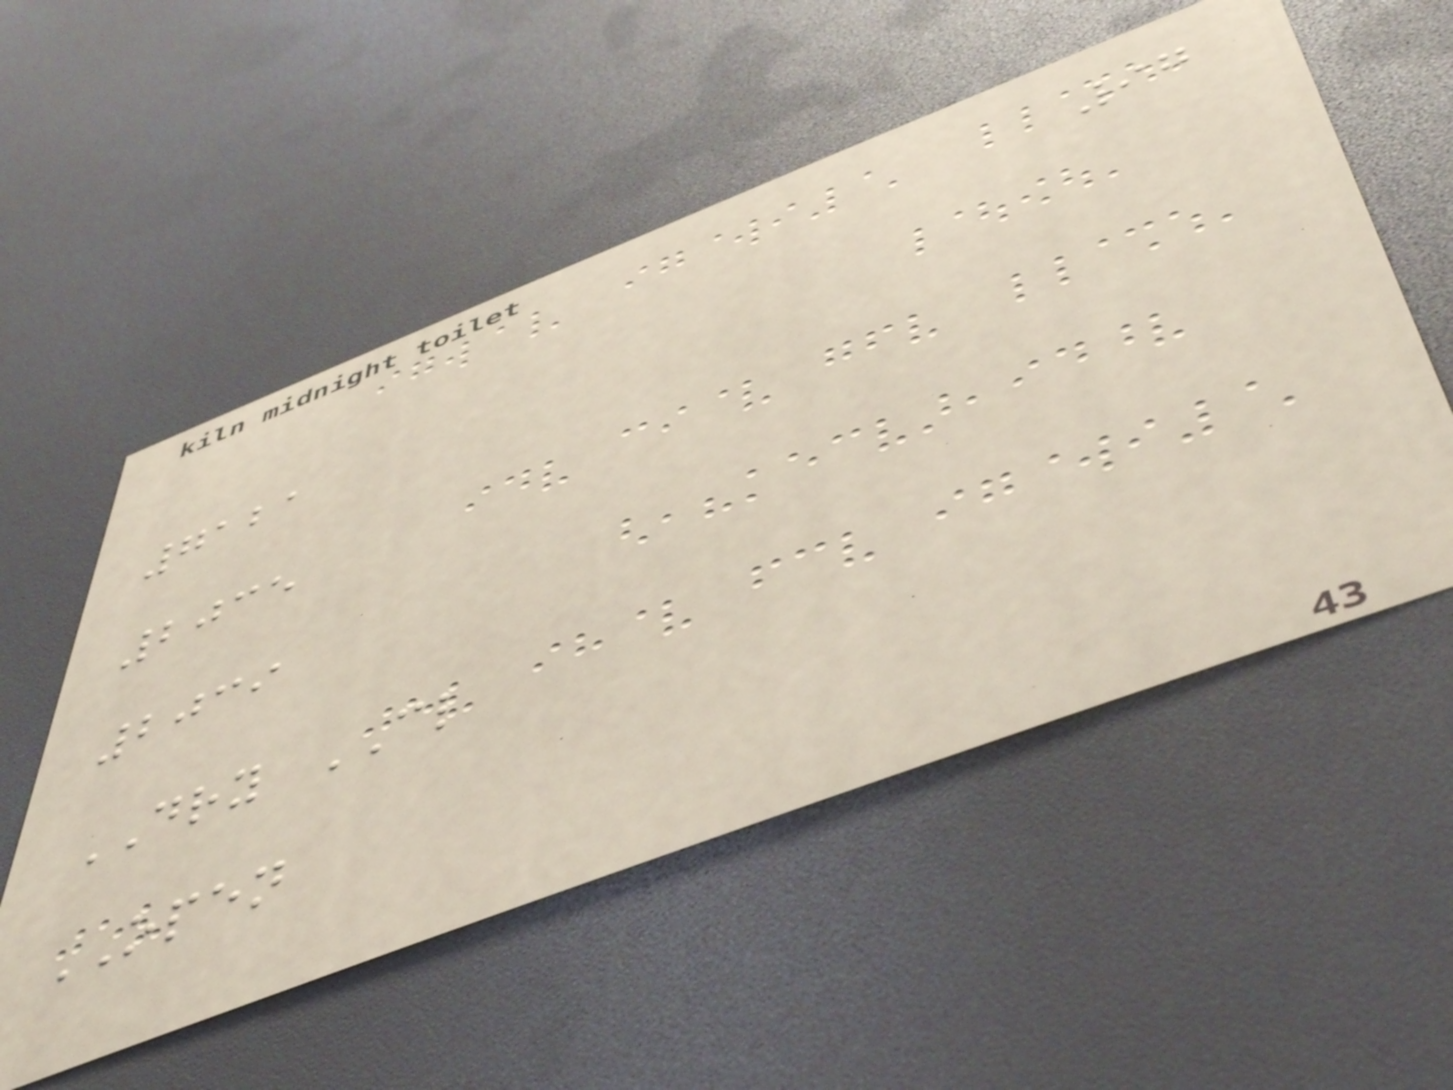97
7121
2035
2039
DRY CL
OPEN
